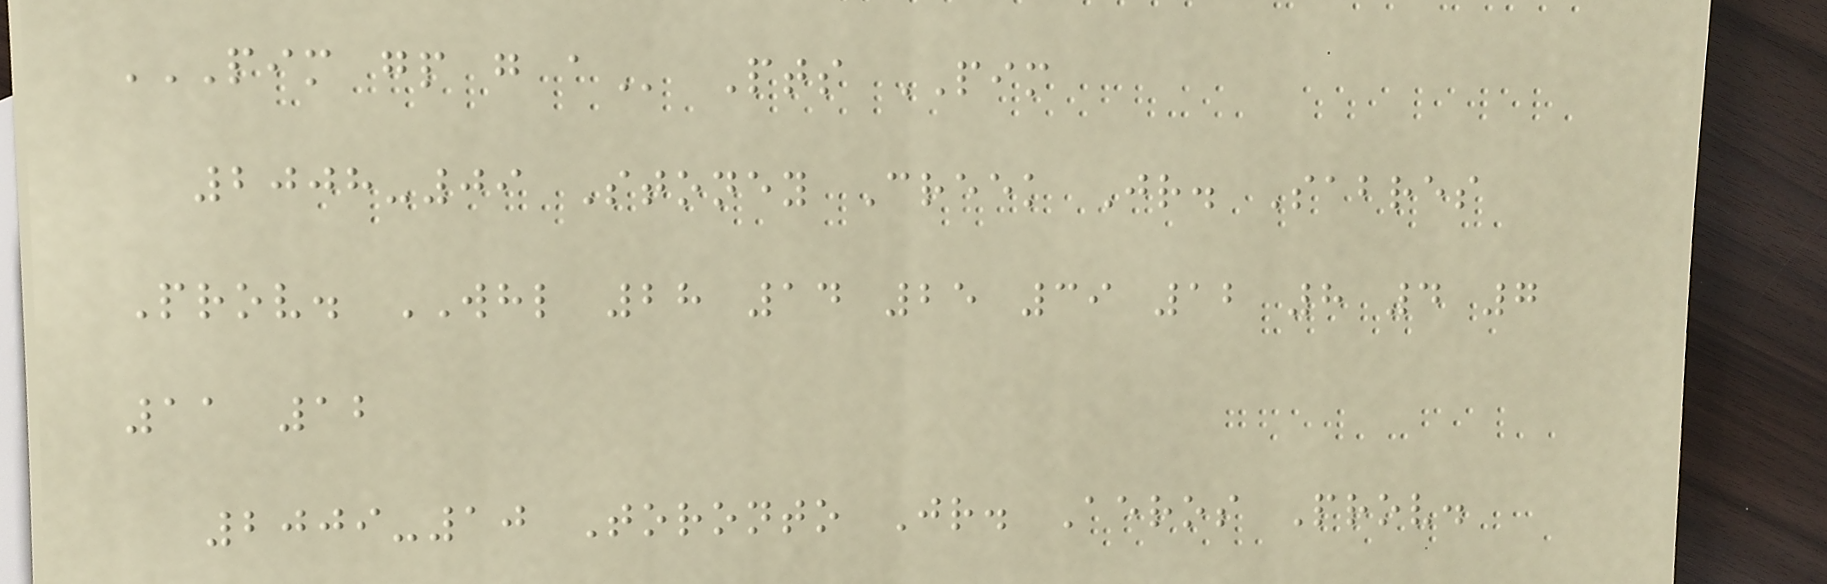PIM GP G A Pts PIM
2008-09 Stoney Creek Jr. Sabres
Prov. WHL 28 14 25 39 12 8 4 7
11 12
2009-10 Toronto Jr. Aeros Prov.
